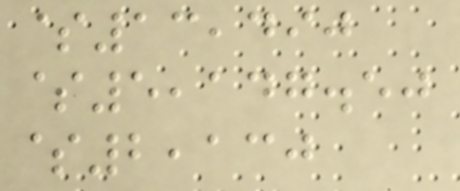$13,490
$5,147.50
$2,130
